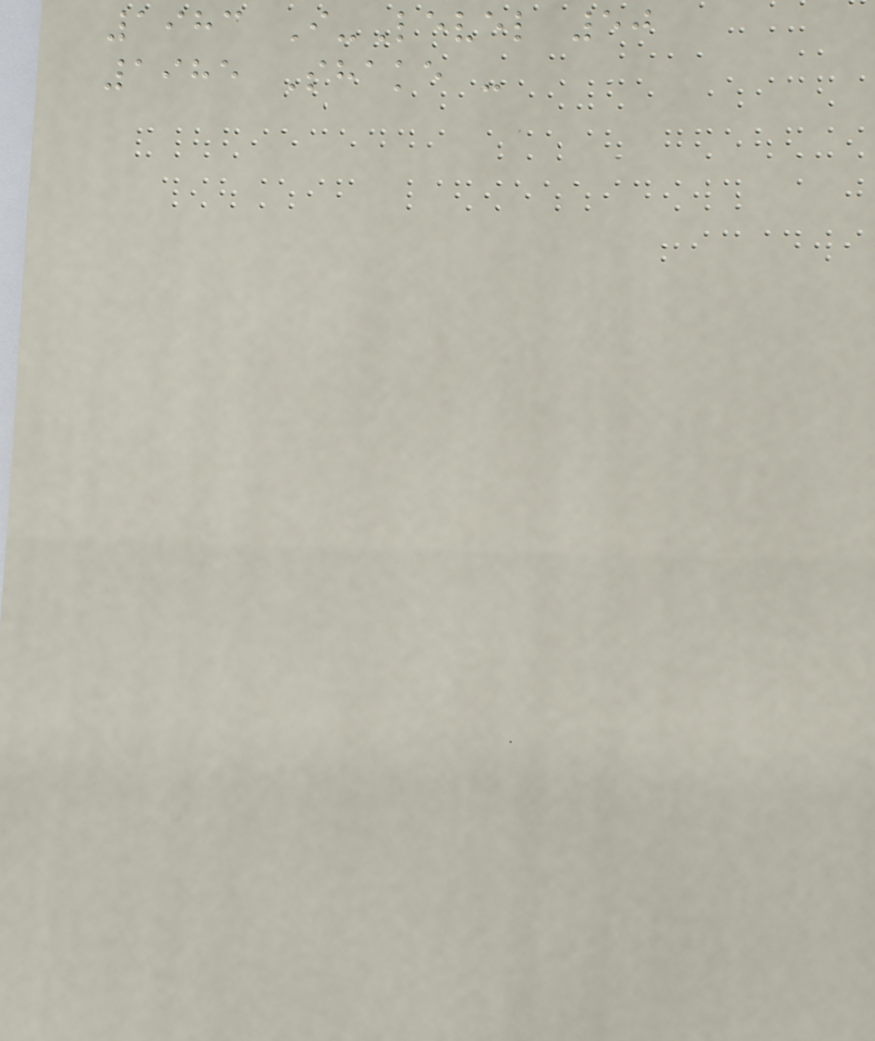1983 I-Level 50
1985 Shake -
